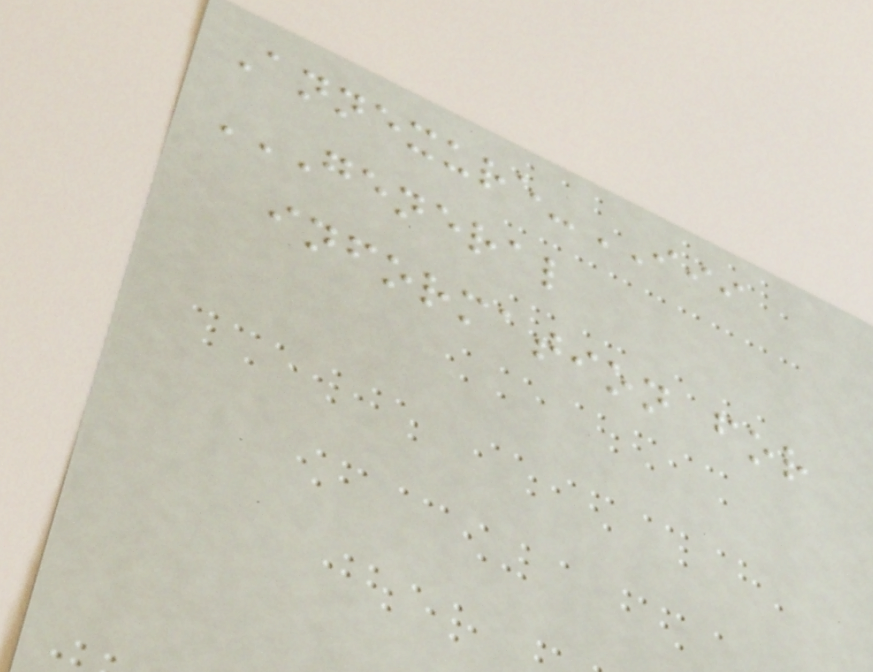Annexure-III
GENERAL
INFORMATION FOR
